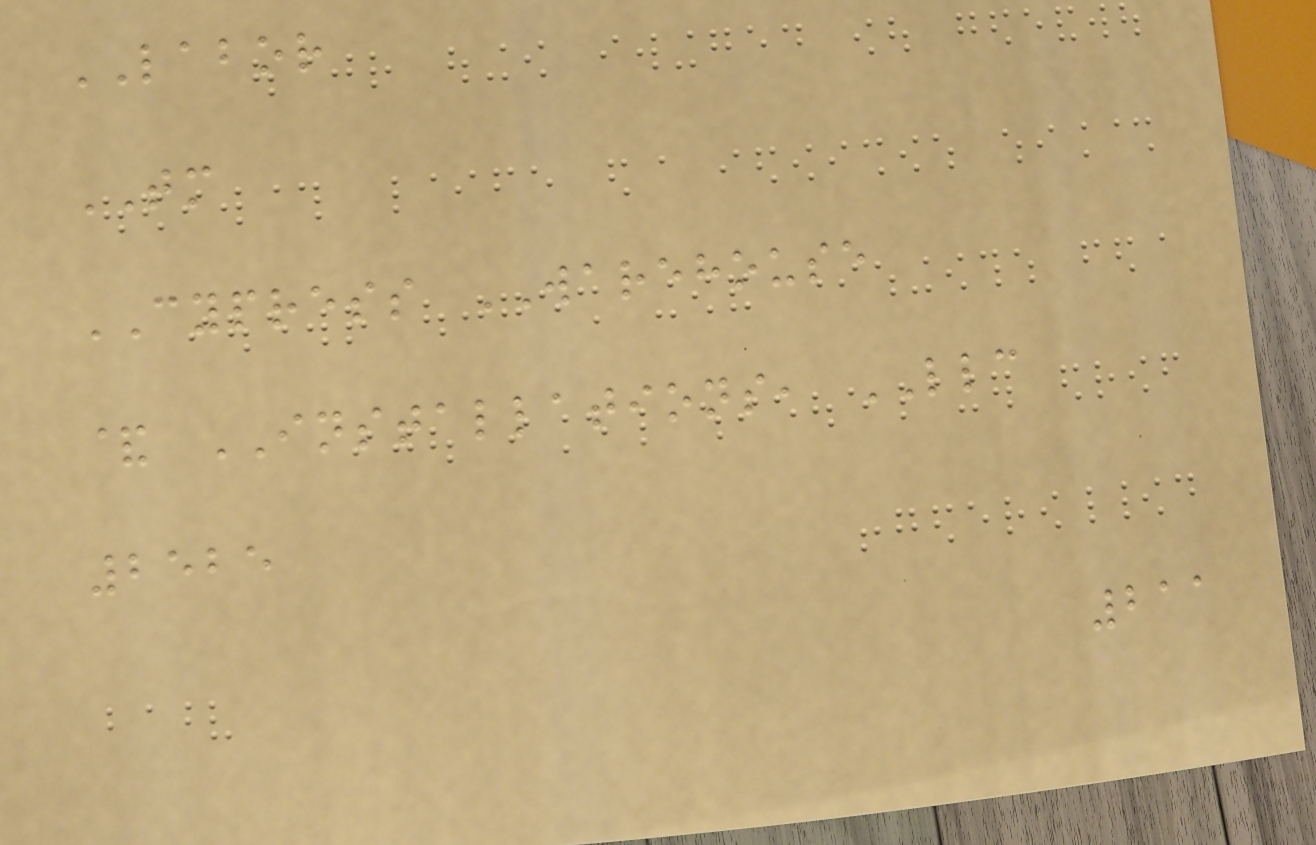LABOR
TM
CYPRESS WAREHOUSE
& INSTALLATIONS, LLC
2525
211
